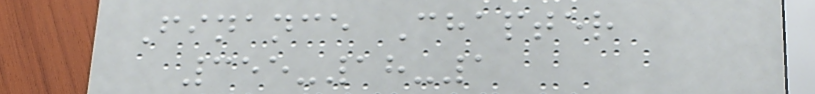Finance Chapter
355-18-1
